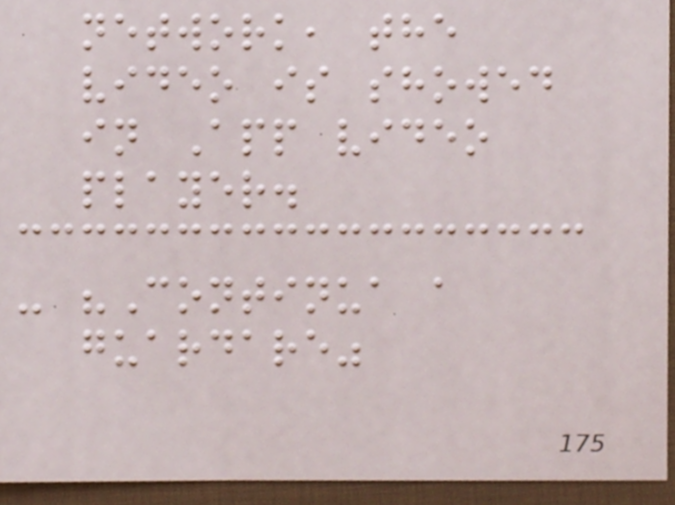network, the
video is showed
in App video
player.
- "Continua a
guardare"
